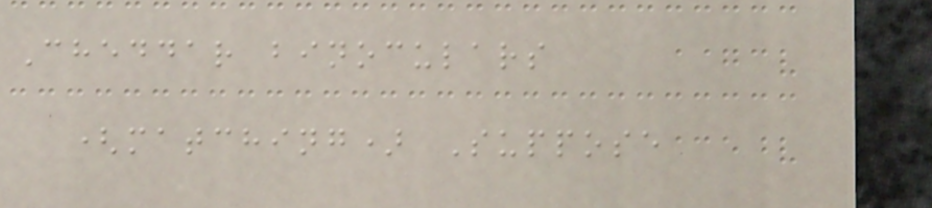Cheddar binoculars
(matching) Suppose
